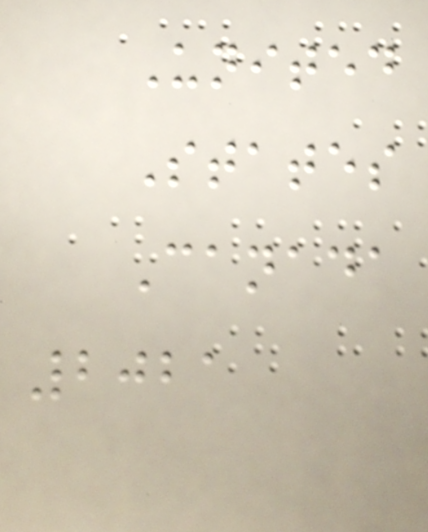United
States
Canada
2021
